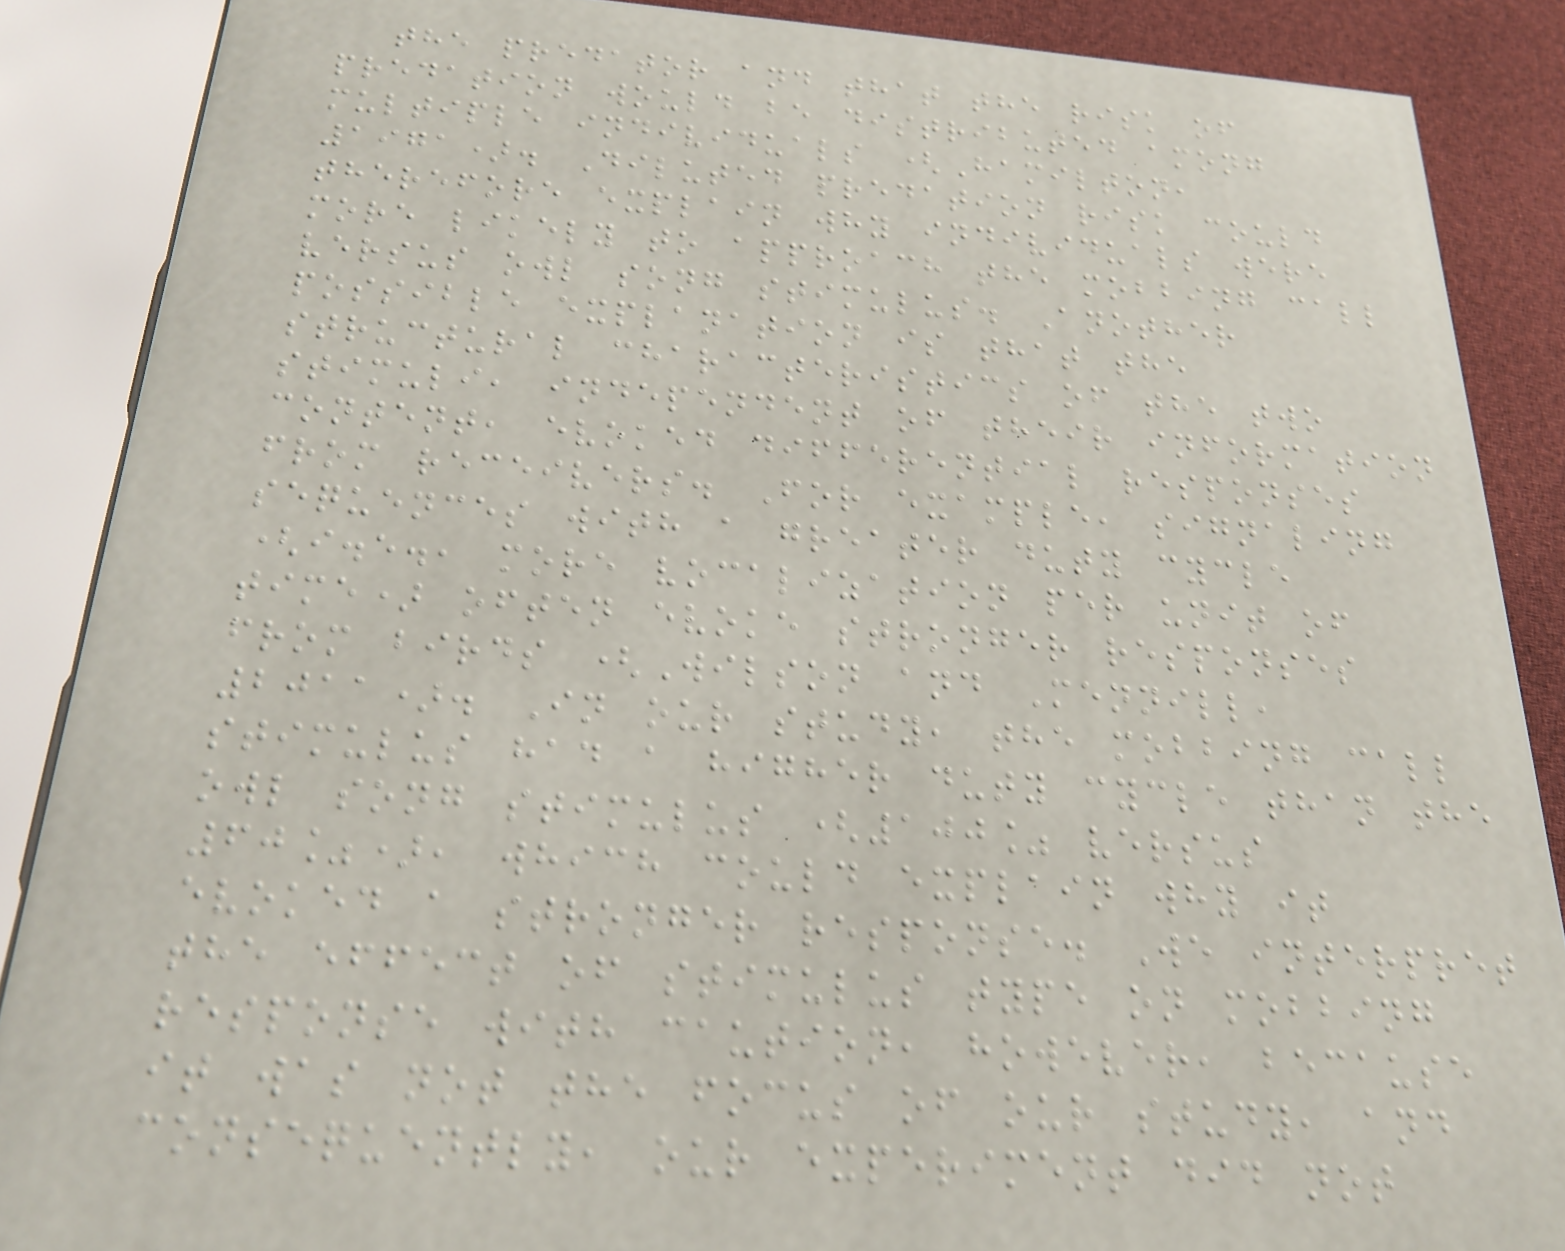the predator and that the risk of
predation would be distributed among
multiple individuals (Hamilton,
1971). Diluted predation risk could
therefore explain why individuals were
more likely to approach the mobbing call
versus owl song stimulus. Another
possible explanation is that the
structural characteristics of the two
stimuli, independent of their information
content, evoked differential responses
from receivers. For example, signaling
sequences with a greater duty cycle
(i.e., more vocalization per unit of
time) often evoke stronger responses
from birds (Wilson and Mennill,
2011). In our study, the mobbing call
stimulus had a higher duty cycle than the
owl song stimulus (100% versus
60%), which could explain why it
evoked a stronger response. We interpret
the effect of stimulus type on mobbing
response with caution, however, because
it was not the focus of our study, and
consequently, our experiment did not
